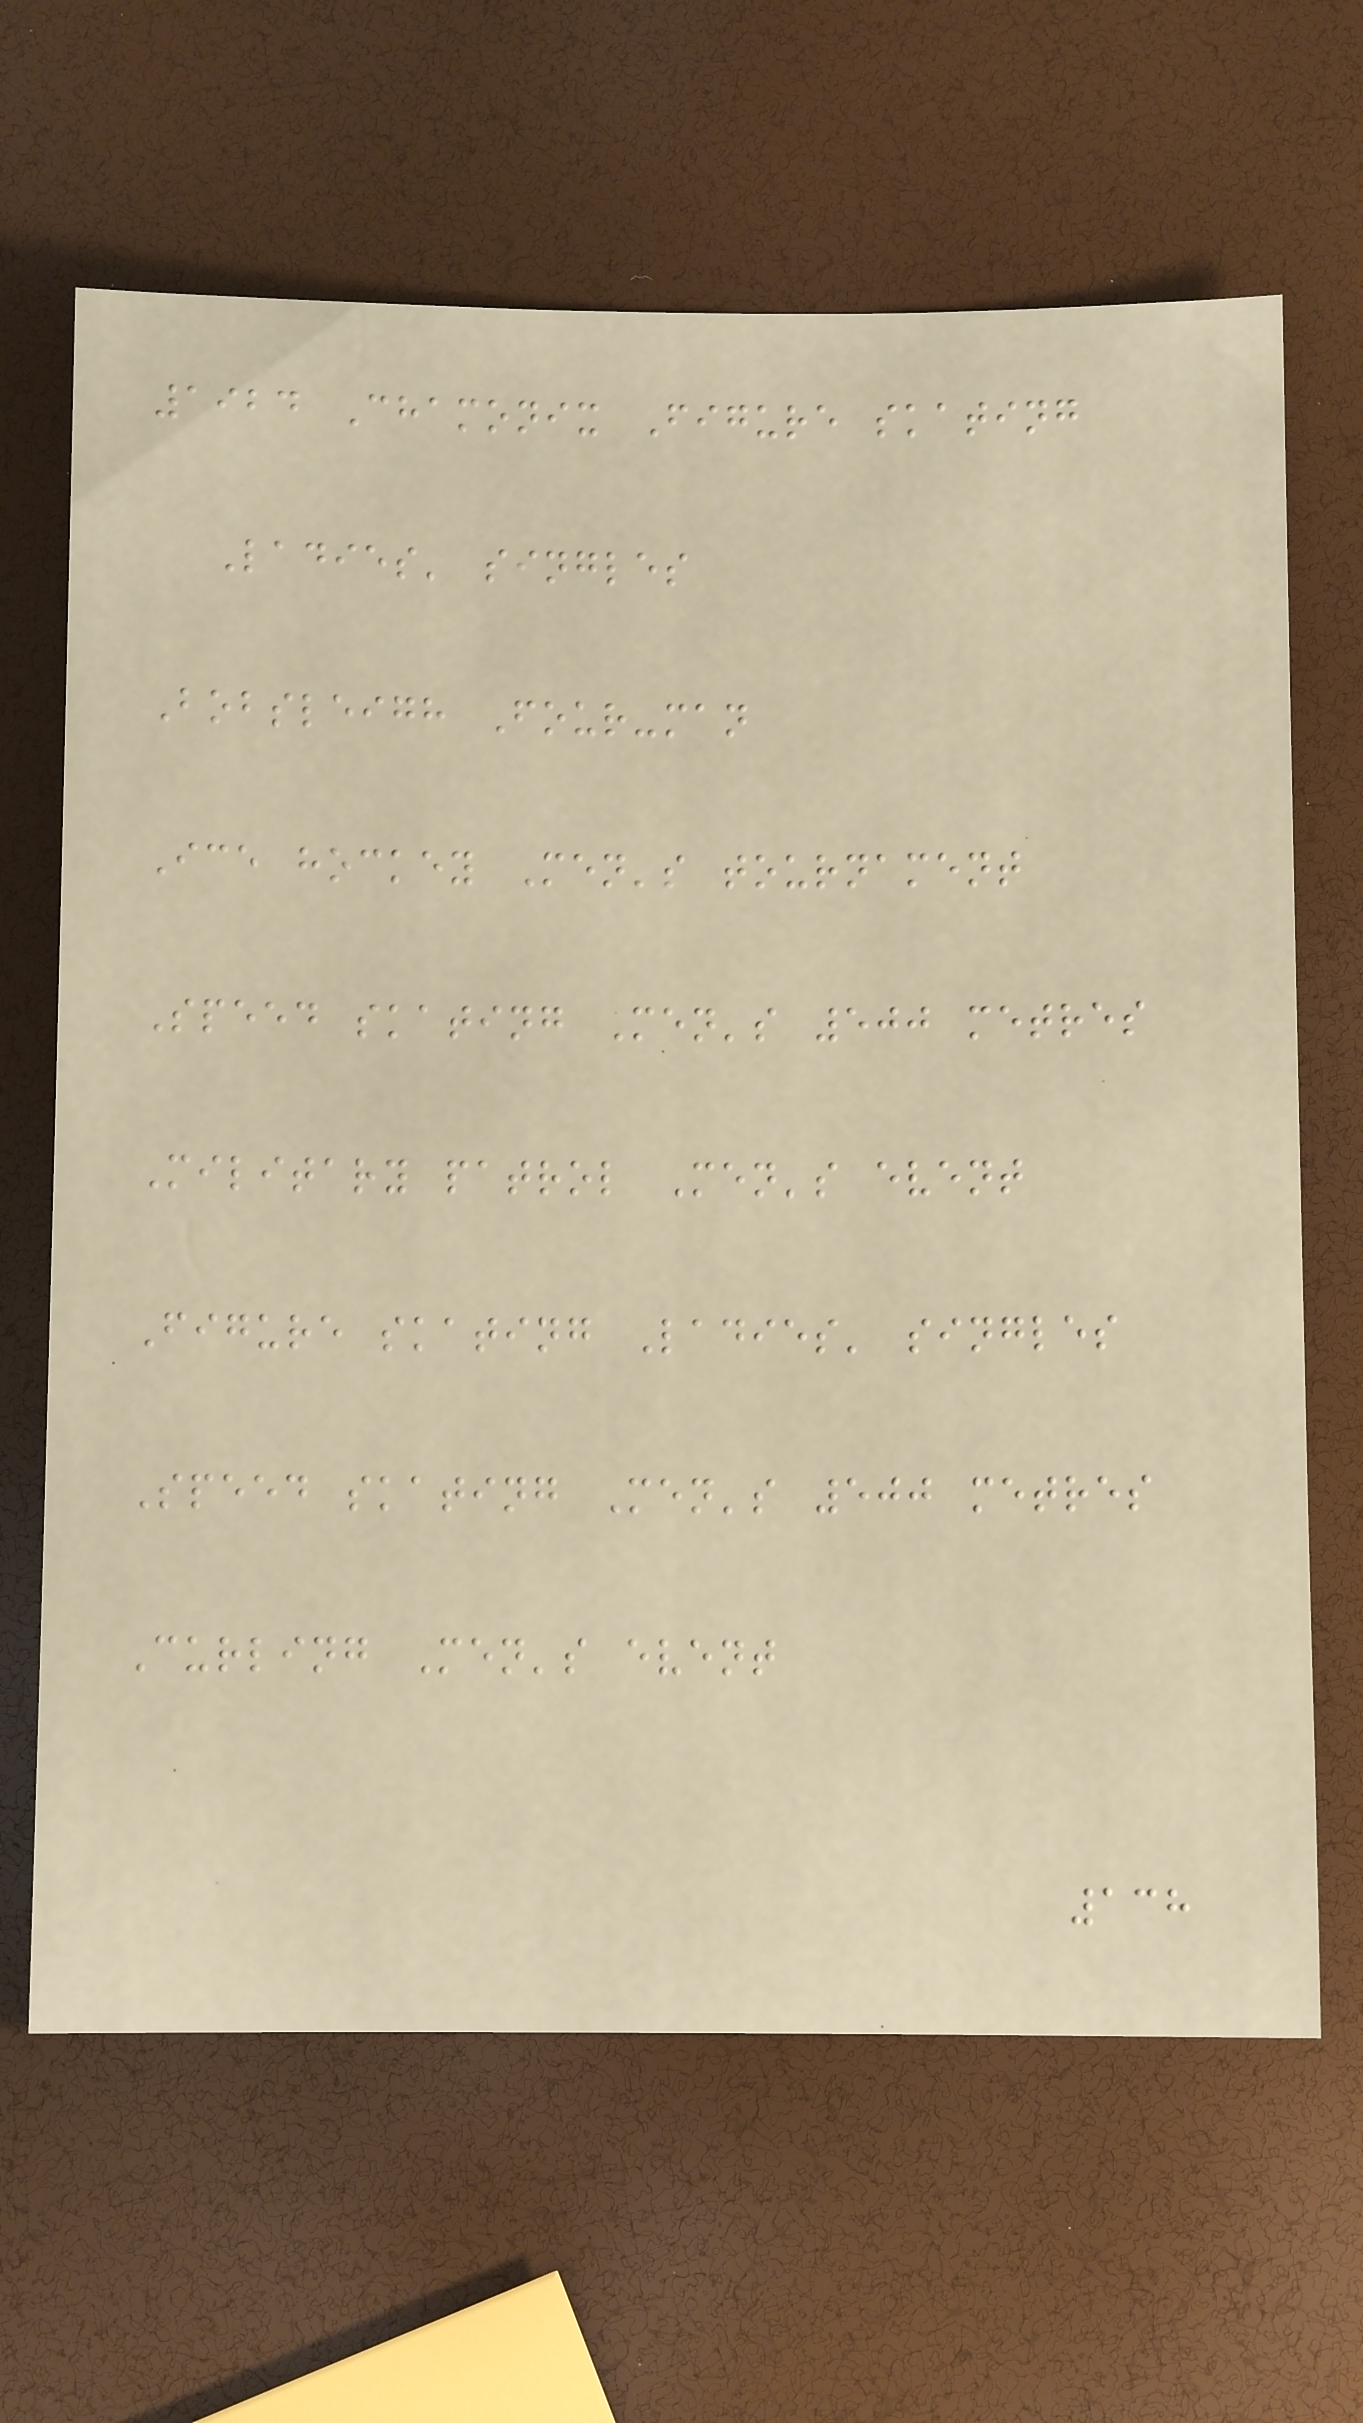1924 Chamonix Figure skating
Ladies' singles
Bobsleigh Four-man
Ice hockey Men's tournament
Speed skating Men's 500 metres
Military patrol Men's event
Figure skating Ladies' singles
Speed skating Men's 500 metres
Curling Men's event
138
